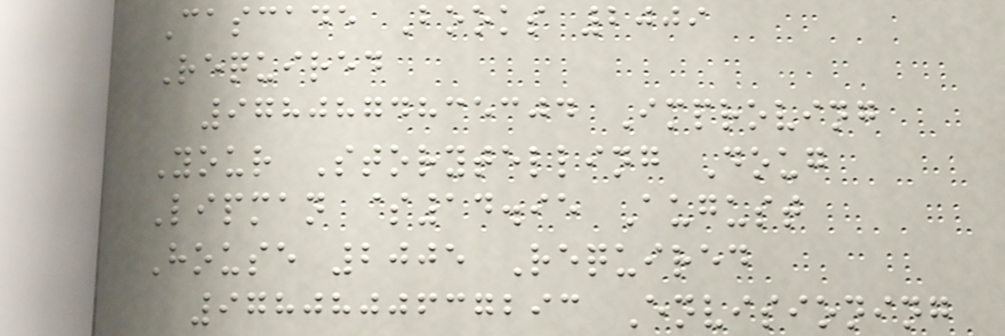Cascade Books 2009
Required
9780874835304 Improving
Your Storytelling Doug
Lipman $14.95 August
House 2005 Required
9780800637293 Envisioning
